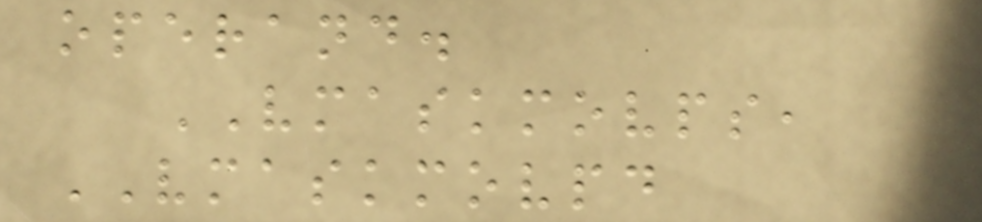operand.
VMASKMOVPS,
VMASKMOVPD
